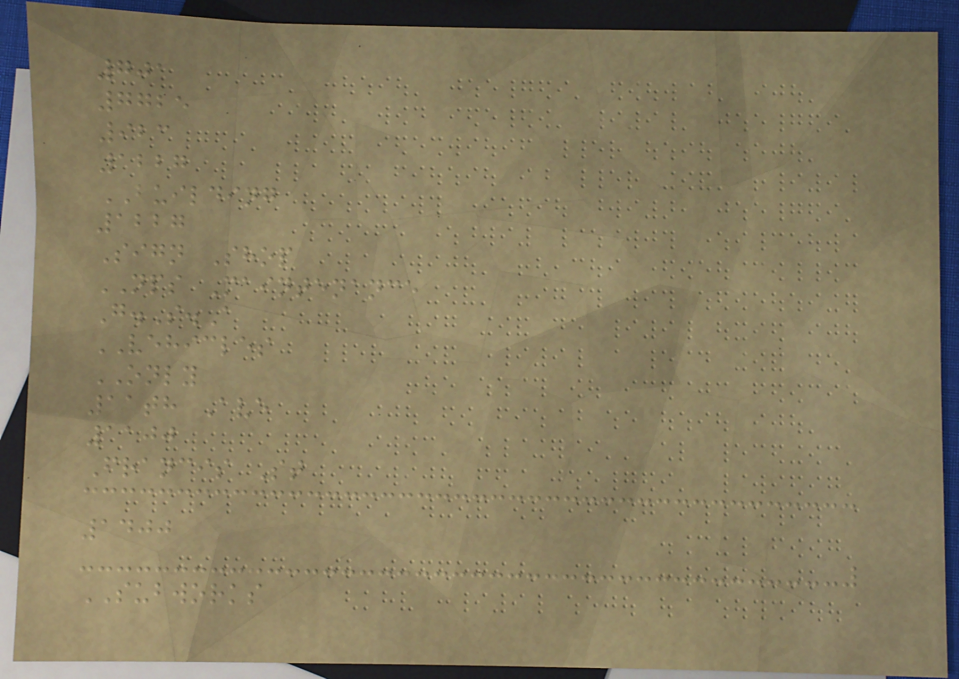701
7725
923
1227
BUILDING
1227
Sign Shop
NPS Maintenance
G.S.A
VEHICLES
ONLY
11th Ave
1100
Francis St
1400
SUBWORKS
